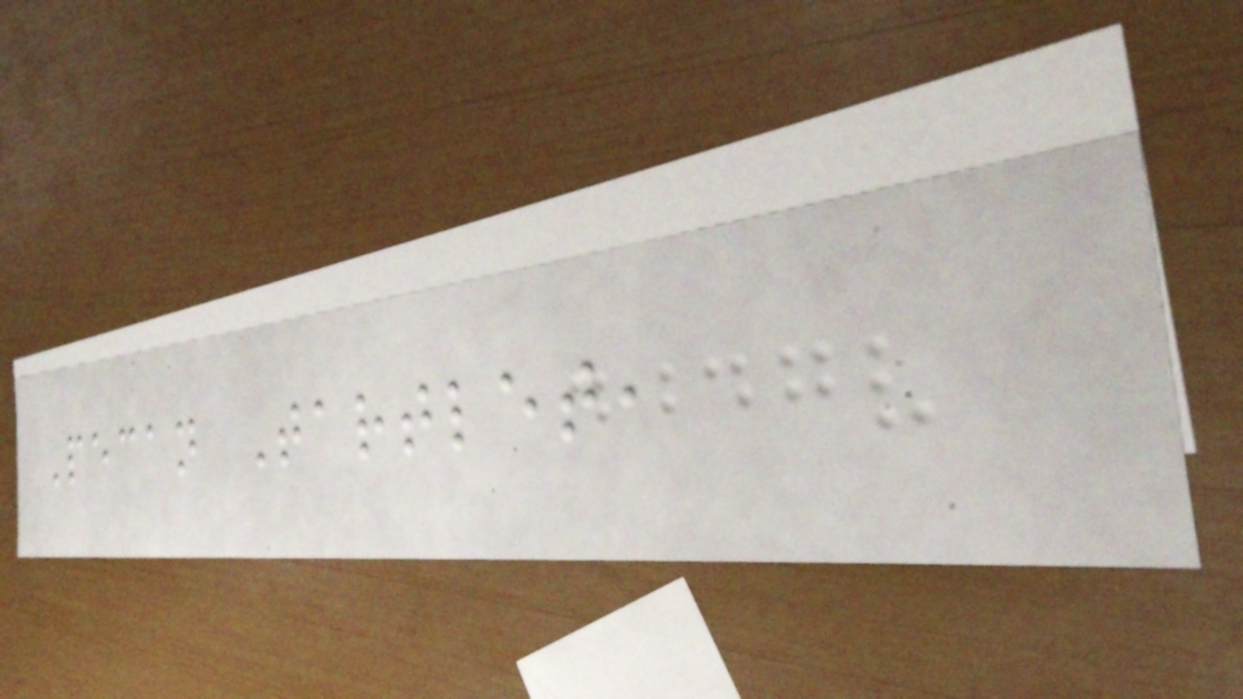Pecan Tartlet,
